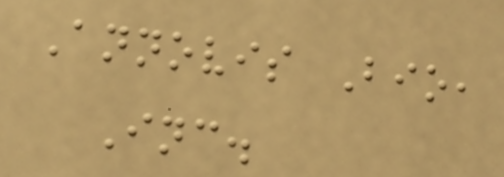Annovis Bio,
Inc.
